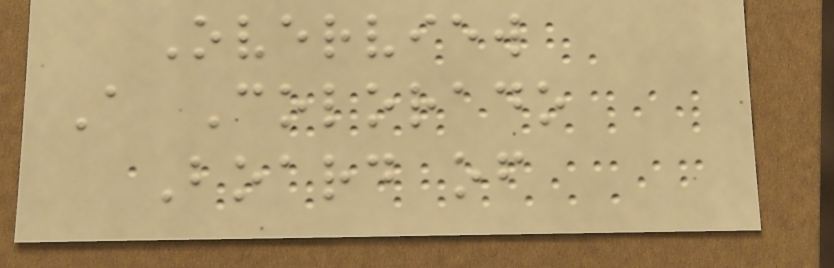Overview
A Colorado
Board of
